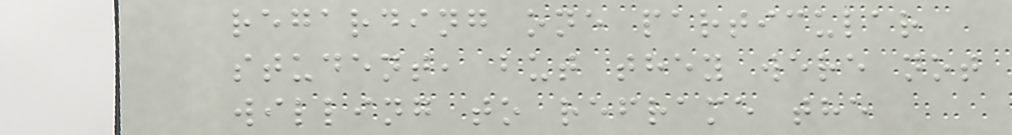regarding one particular
student, but they were not
willing to reframe the
